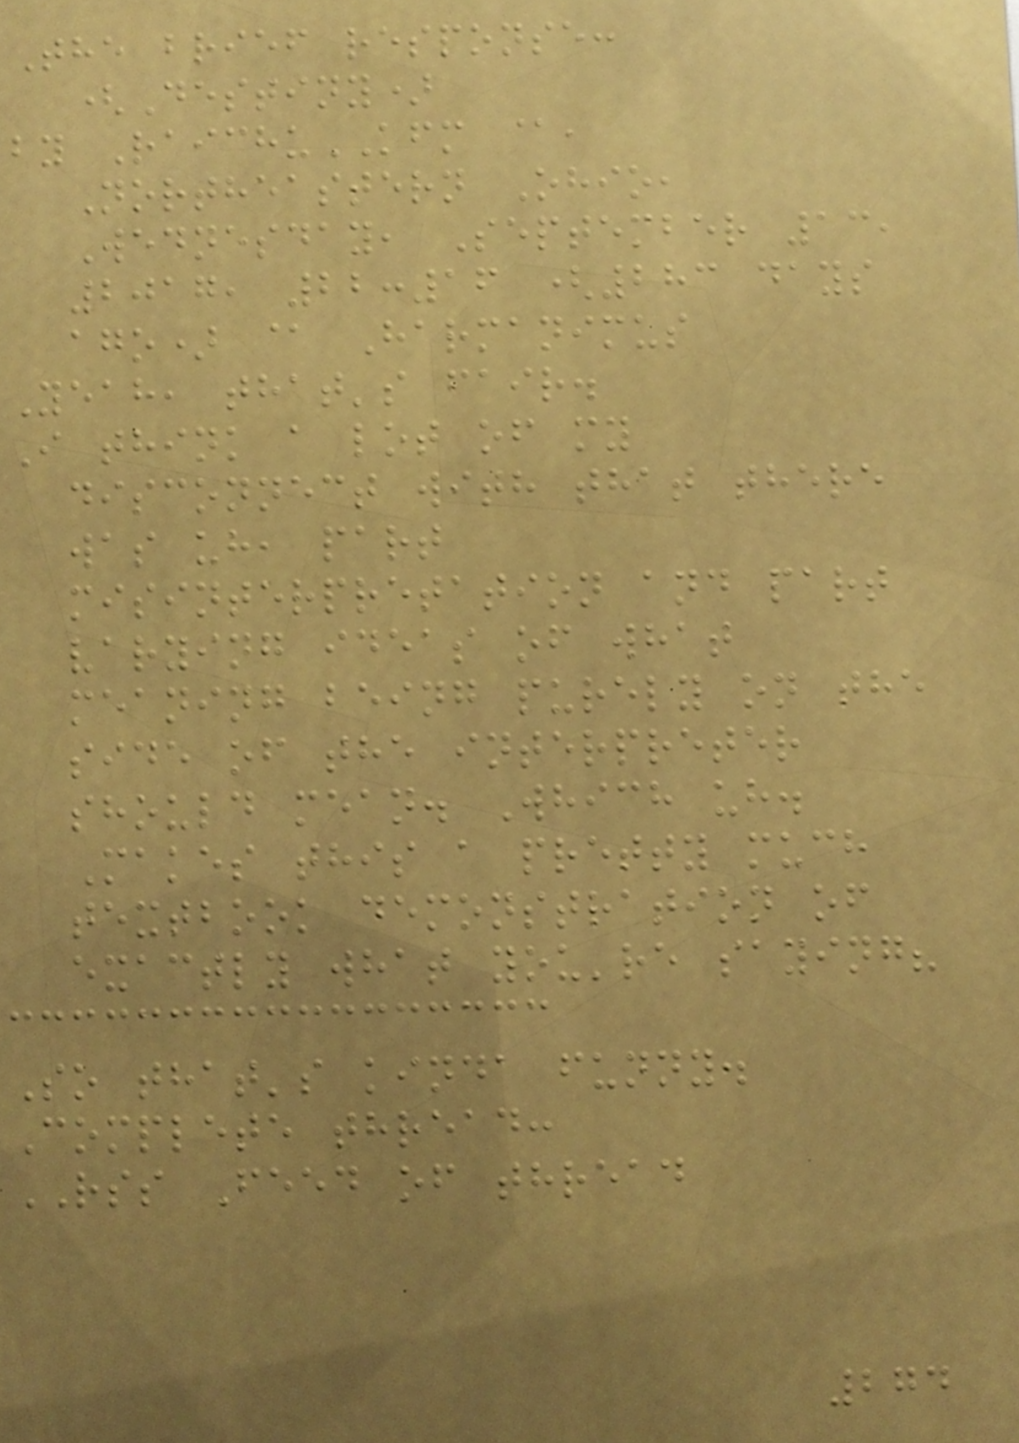The brief response:
(Destiny)
by RaichuKFM @,
Northeastern Ohio,
Wednesday, September 13,
2017, 22:16 (283 days
ago) @ Harmanimus
Yeah, that's fair.
I think a lot of my
disconnect with that there
was uh, part
misinterpretation and part
varying ideas of what
meaning being purely on the
side of the interpreter
should mean. Which uh.
Makes this a pretty much
textbook demonstration of
exactly what you're saying?
So that's kinda funny.
Complete thread:
RSS Feed of thread
274
